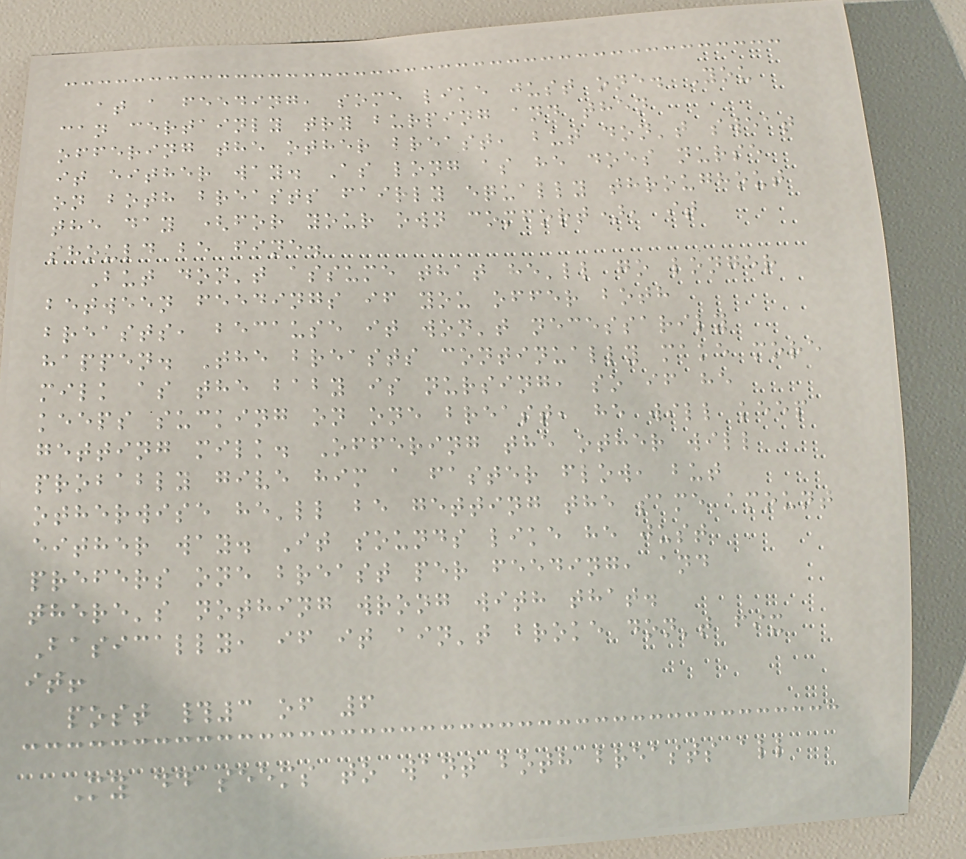at a feeding, some like just one. You
can certainly try burping and then
offering the other breast, but don't sweat
it either way. As long as he does nurse
on both breasts fairly equally throughout
the day (for your own comfort), it
should be fine.
But don't assume that he'll go longer
between feedings if you offer both
breasts, because it won't necessarily
happen. The breasts continually make more
milk as the baby is nursing, so if he
keeps sucking on one breast, he will keep
getting milk. Offering the other will
probably give him a faster flow, but
otherwise he'll be getting the same amount
either way. It sounds like he just
prefers one breast per feeding, and
there's nothing wrong with that.
Basically, if it ain't broke don't fix
it!
post #3 of 6
My dd seems to want both breasts all
